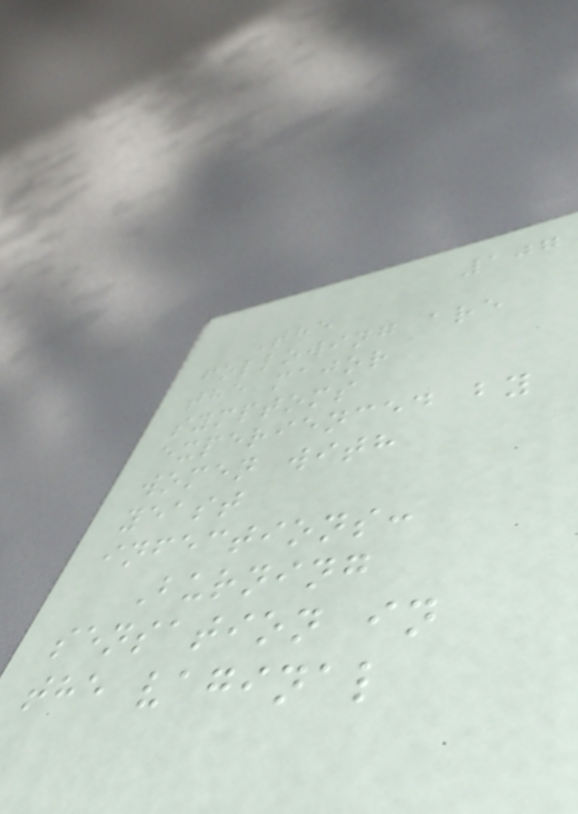107
The
following are
the major
symptoms
experienced by
women with
yeast
infections:
Burning
sensation in
the vaginal
